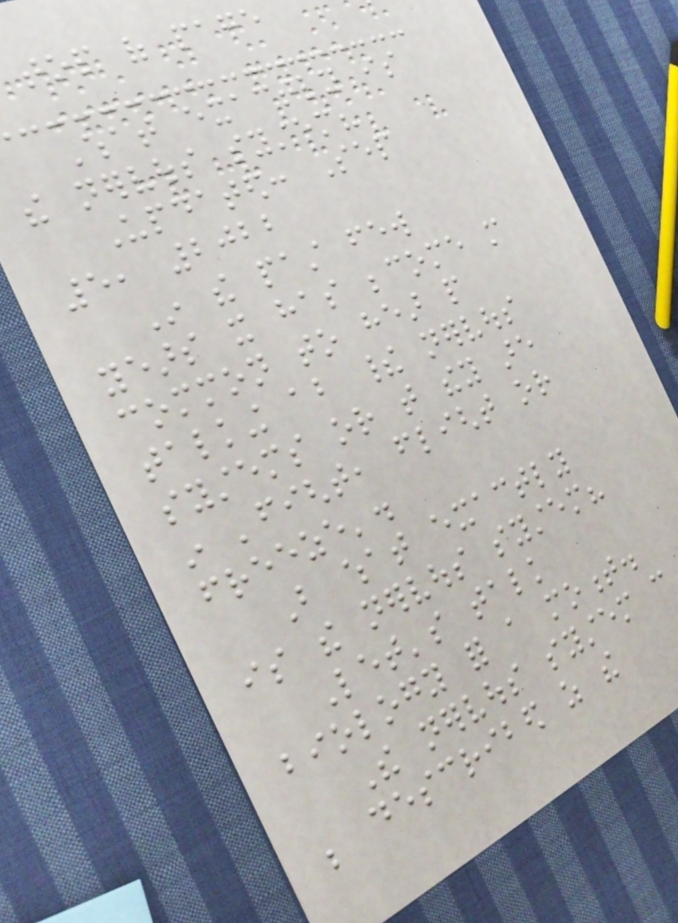top of page
What exactly is
the nervous system?
Updated: Sep
5, 2022
In the past few
years it has become more
common to hear people
talking about their nervous
systems or that they are
in 'fight, flight or
freeze'.
But what exactly
is the nervous system?
Let's talk
biology for a moment.
The nervous system can
be described as the
